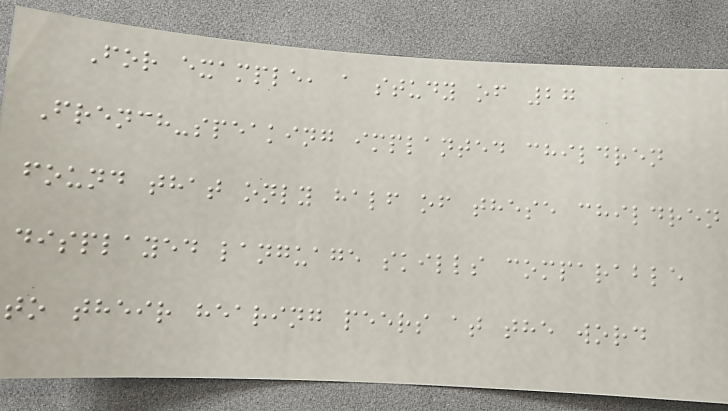For example, a study of 27
French-speaking implanted children
found that only half of these children
displayed language skills comparable
to their hearing peers at the word
